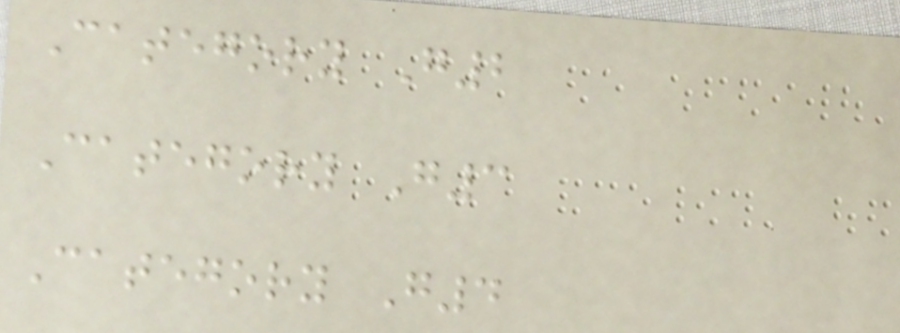Category G2
Category G3
Category G4
